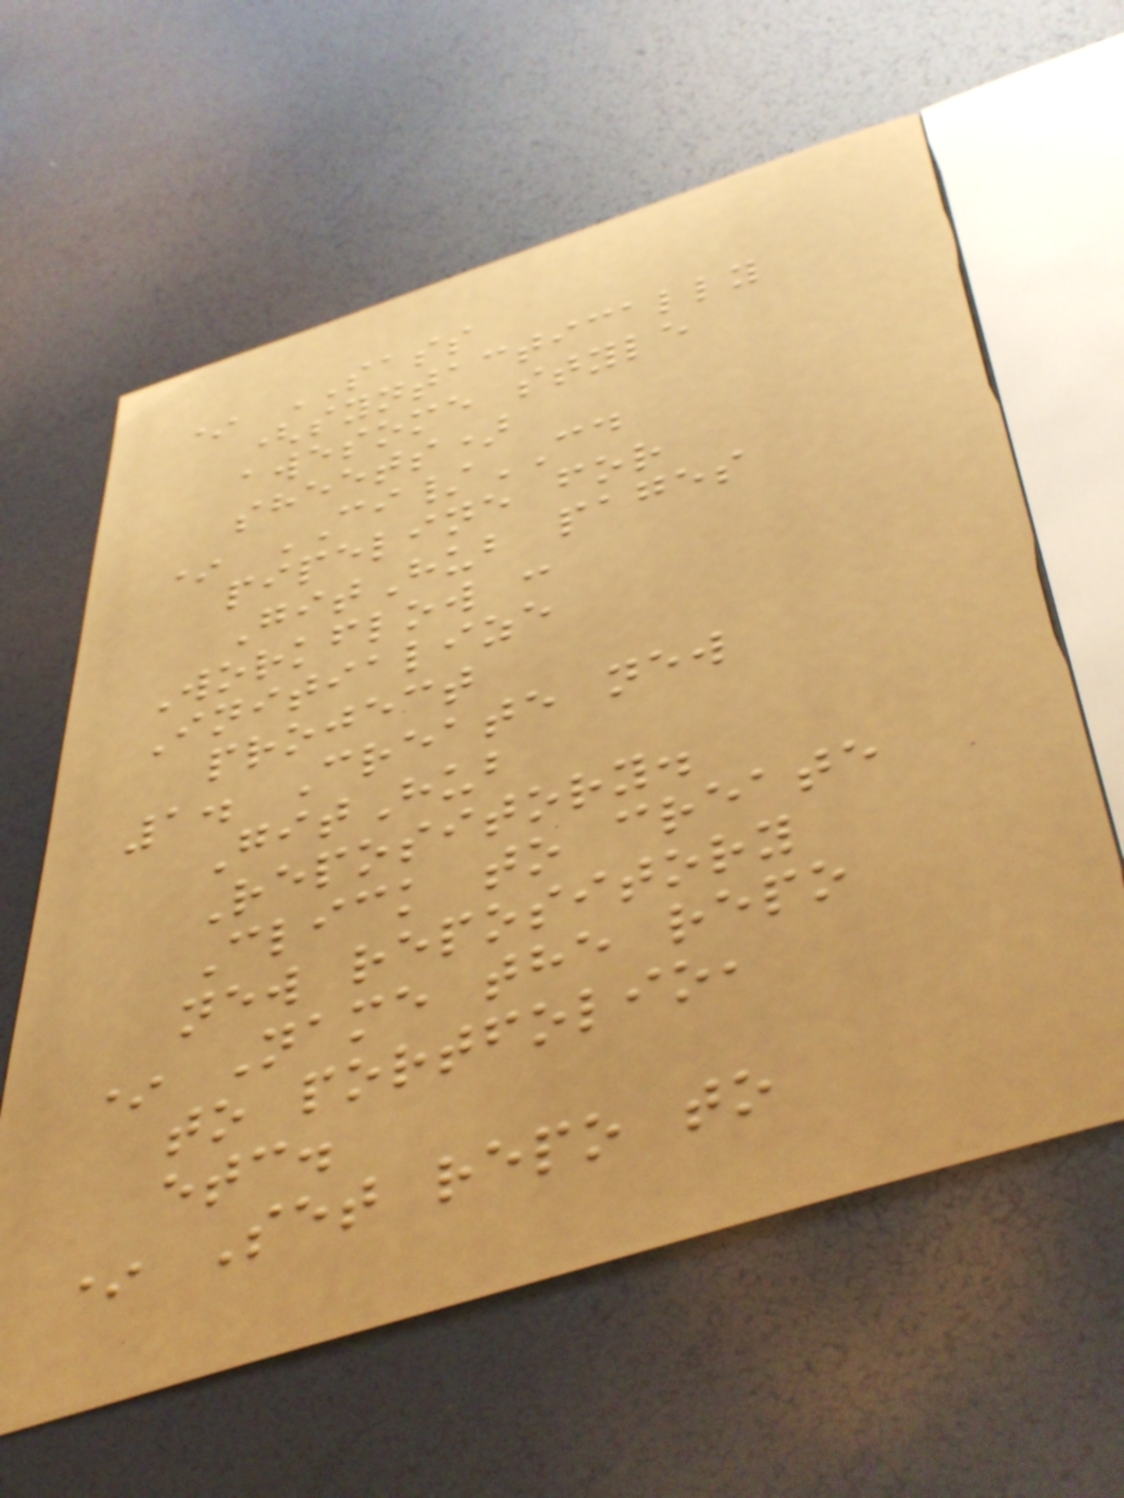* SASS
(syntactically
awesome style
sheets)
* CI/CD
pipeline for
GitHub pages
Workflow :
Initialize
project
1. Create new
GitHub
Repository.
Click to create
new repository
* Name the repo
to portfolio,
etc.
* Set repo to
